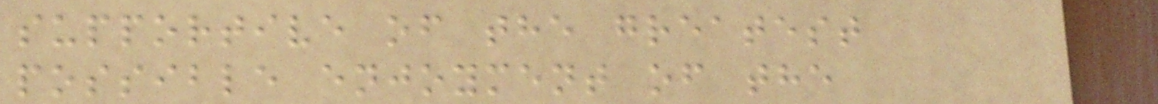supportive of the greatest
possible enjoyment of the
